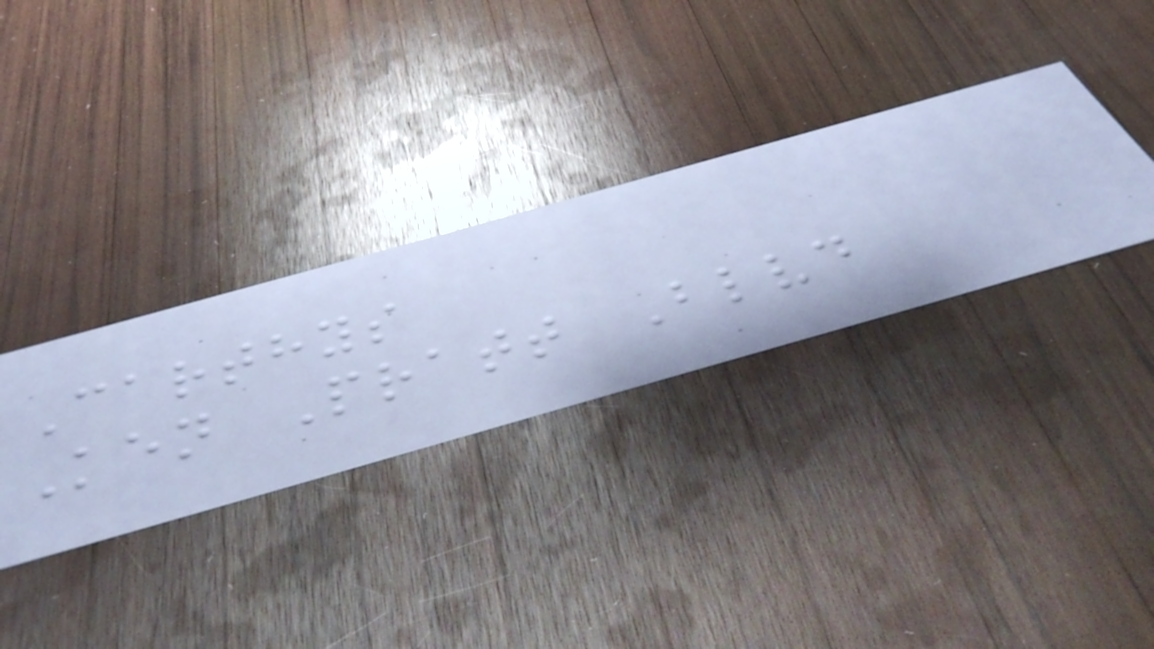Carthys
Ken Pratt Blvd
